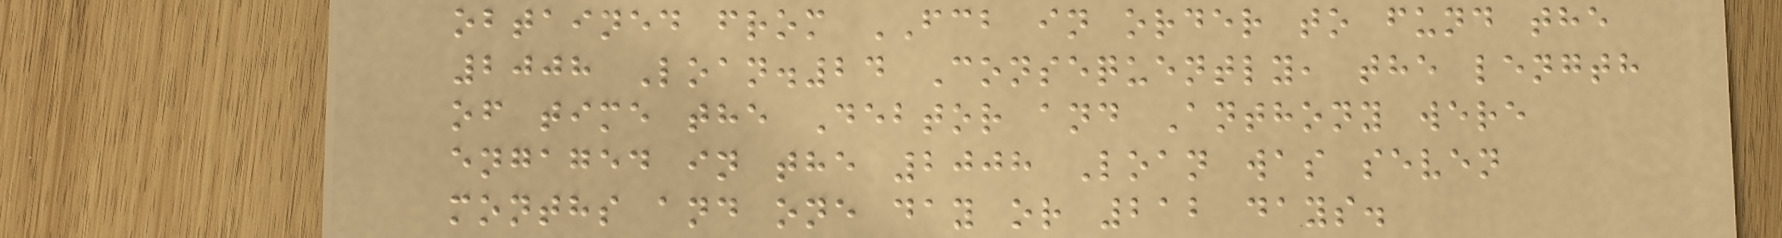obtained from FCB in order to fund the
2008 Loan.24 Consequently, the length
of time the Debtor and Anthony were
engaged in the 2008 Loan was seven
months and one day or 212 days.
